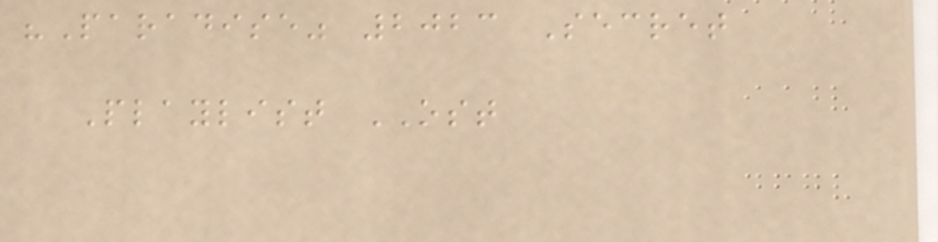"Paradise" 2023 Secret
Playlist OST
